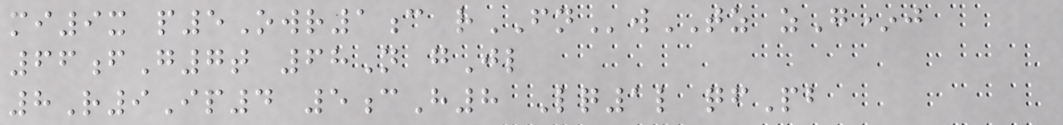mi9x p5Owr1c rFNwTZ zG*j
66fG7t 68N gJl
8R9Ip4 5cH8 Lq1l qfPb
